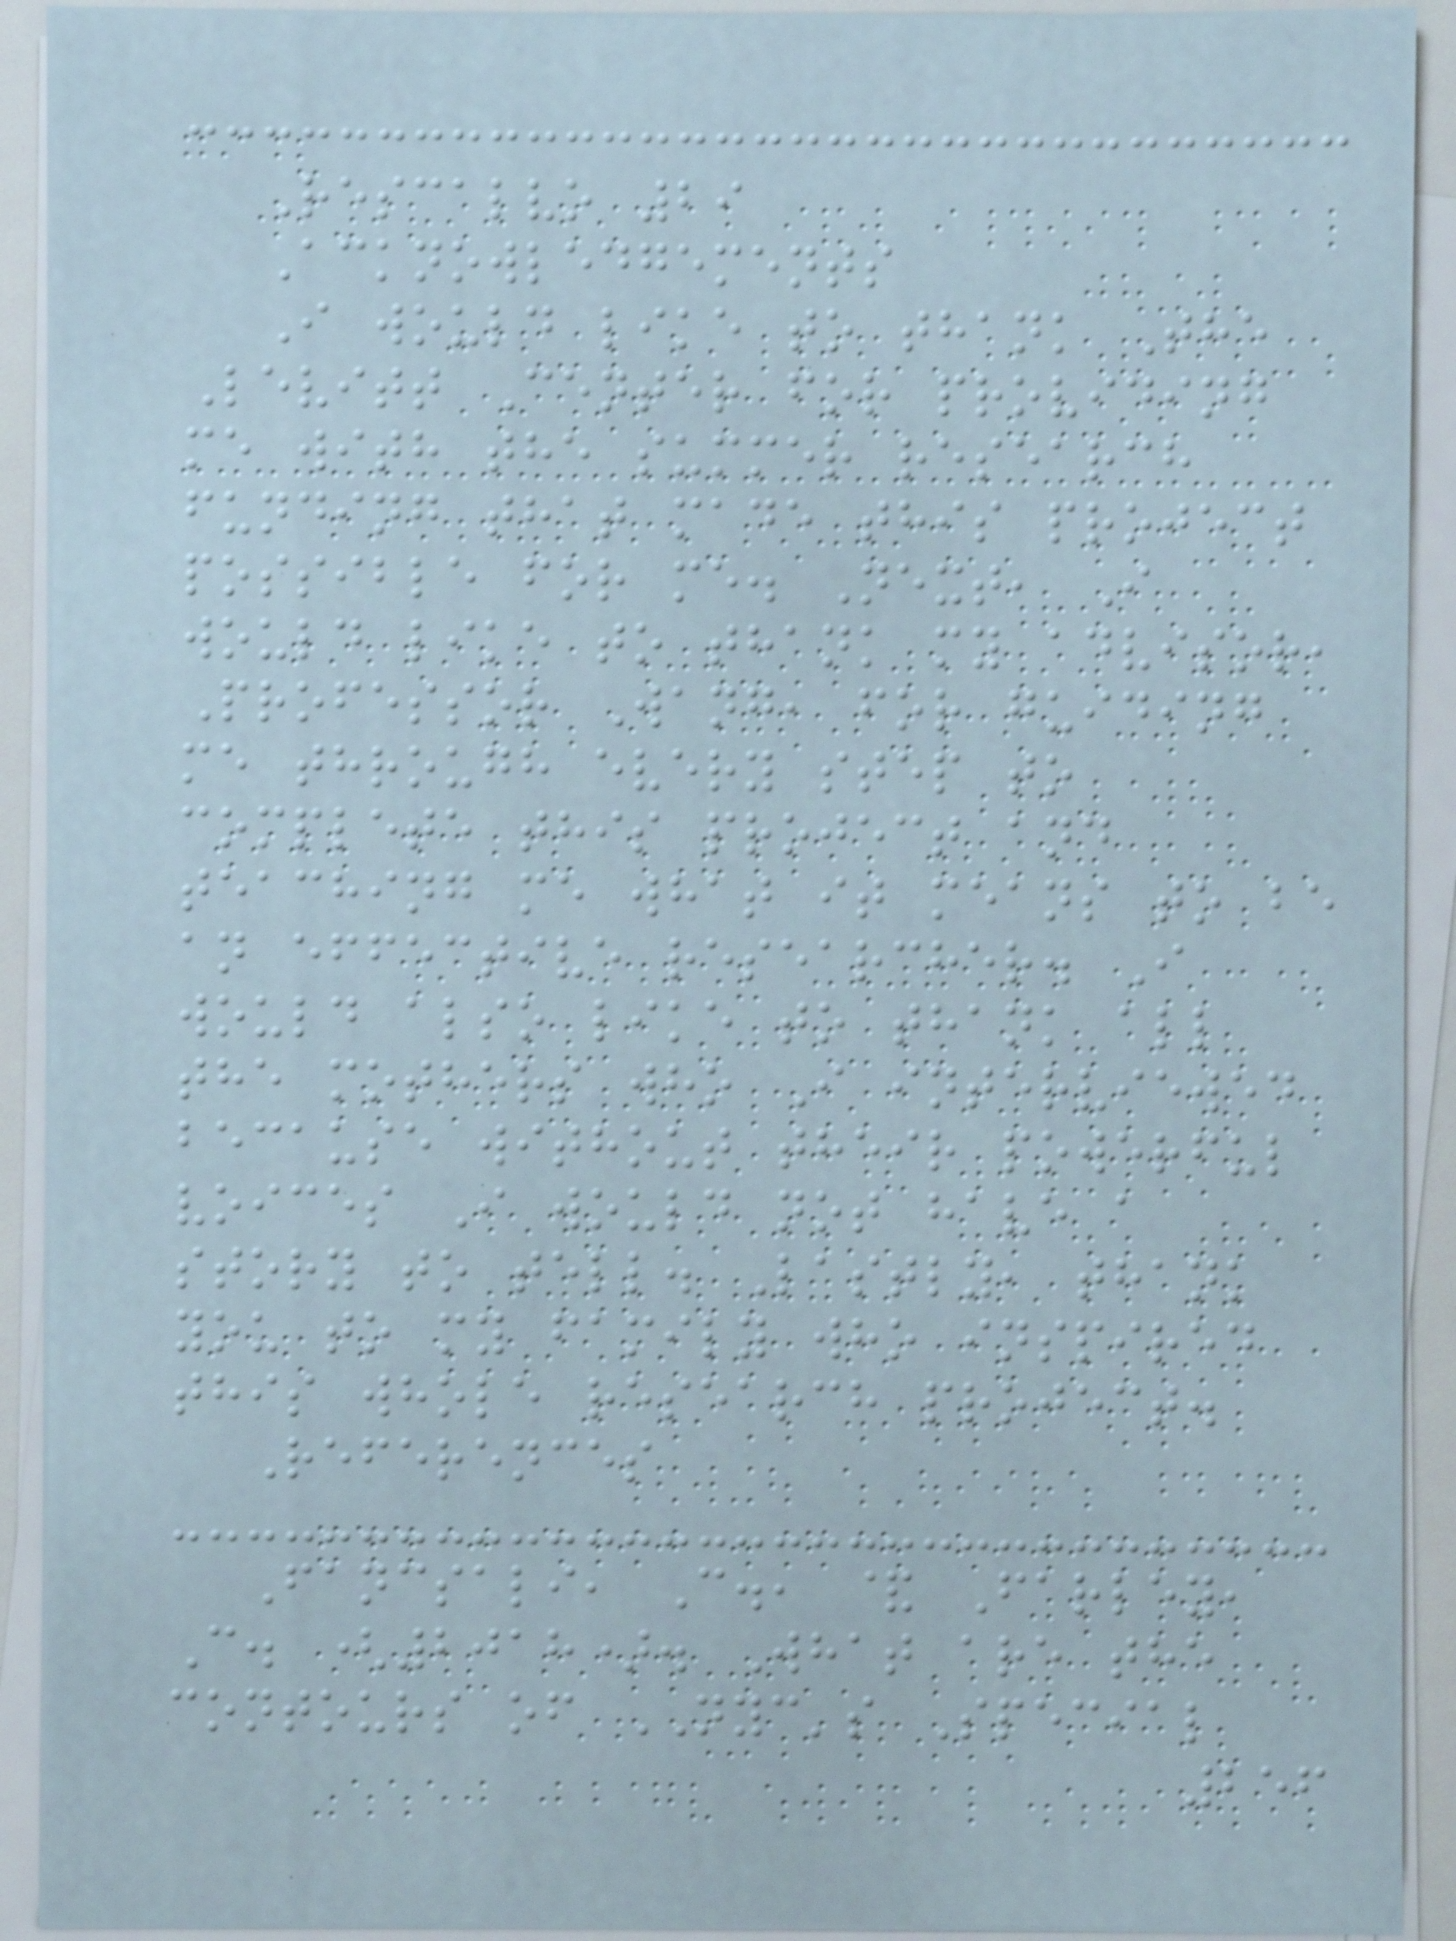Rescalvo 29
Acknowledgements
I would like to thank The
Levitt Center for providing
me with the summer research
funding that made this project
possible for me. Next, I
would like to thank my advisor,
Professor Wang, for guiding
me through every step to
complete this project and
teaching me what it means to be
an effective researcher. I
would also like to thank all
the mothers who I interviewed
because without their powerful
voices I would not have a
story to tell. Lastly, thank
you to my family who inspired
this whole research project.
References
Fancsali, C., & Farley,
C. (2018). What are the
contours of NYC's Special
256
